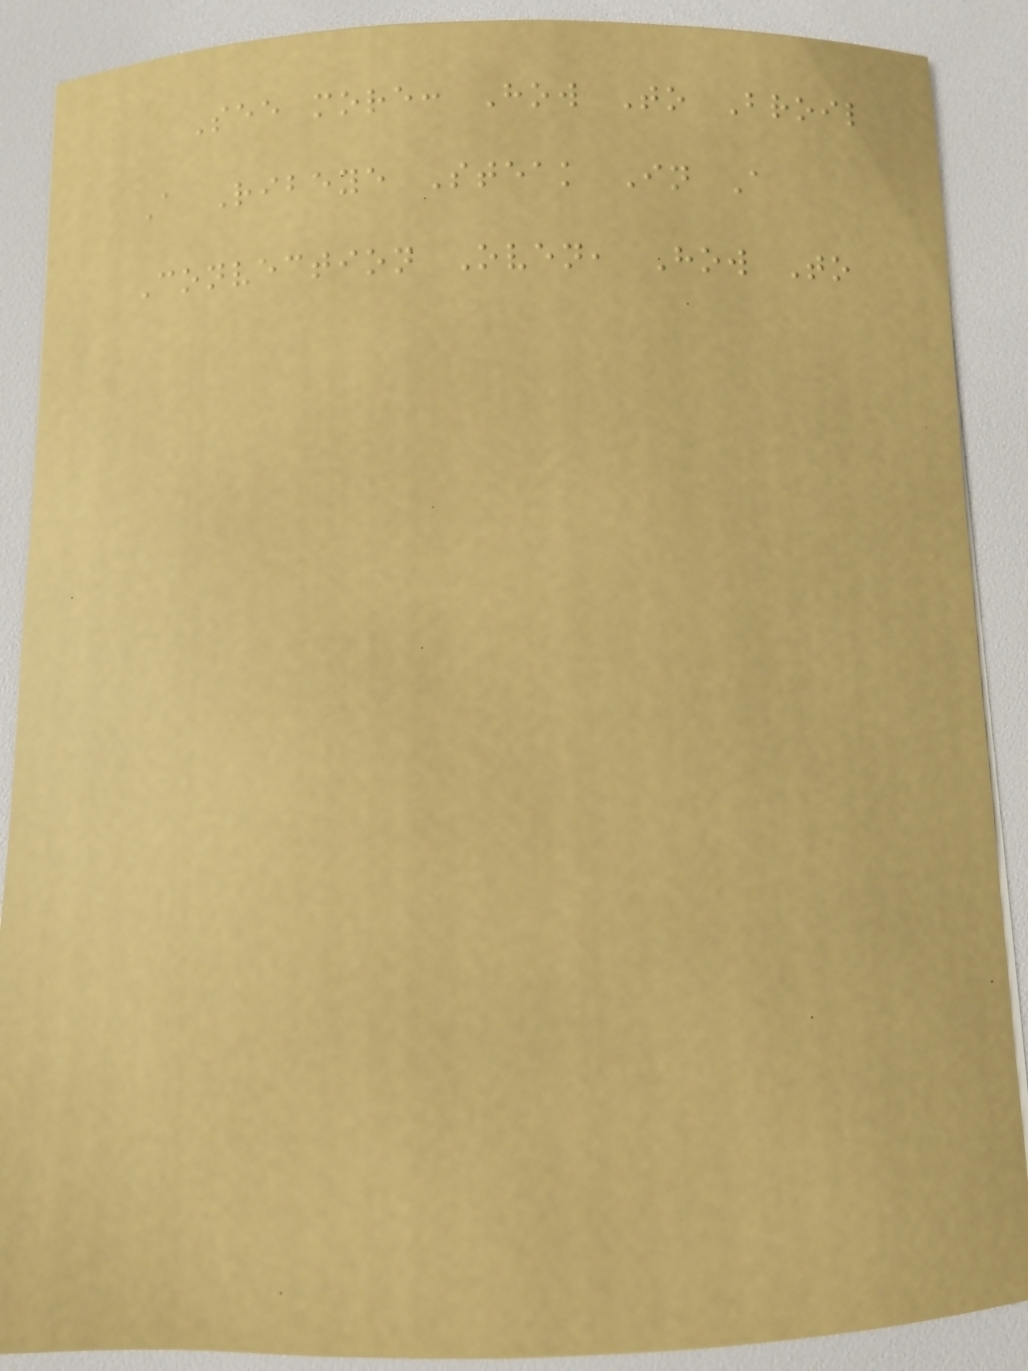See more: How To Broil
A Ribeye Steak In A
Convection Oven, How To
